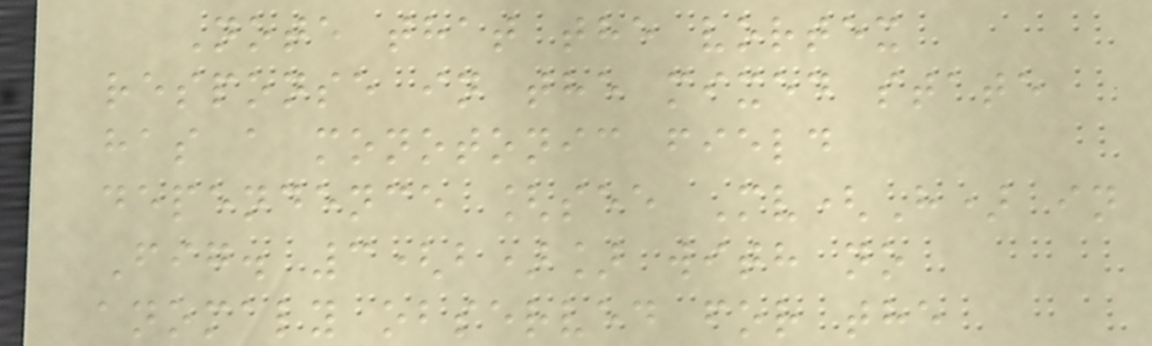Note that the vortex
response in the mixed state
has a monotonic field
dependence [see Mv(H) in
Fig. 3(b)] with no
anomaly observed for the
